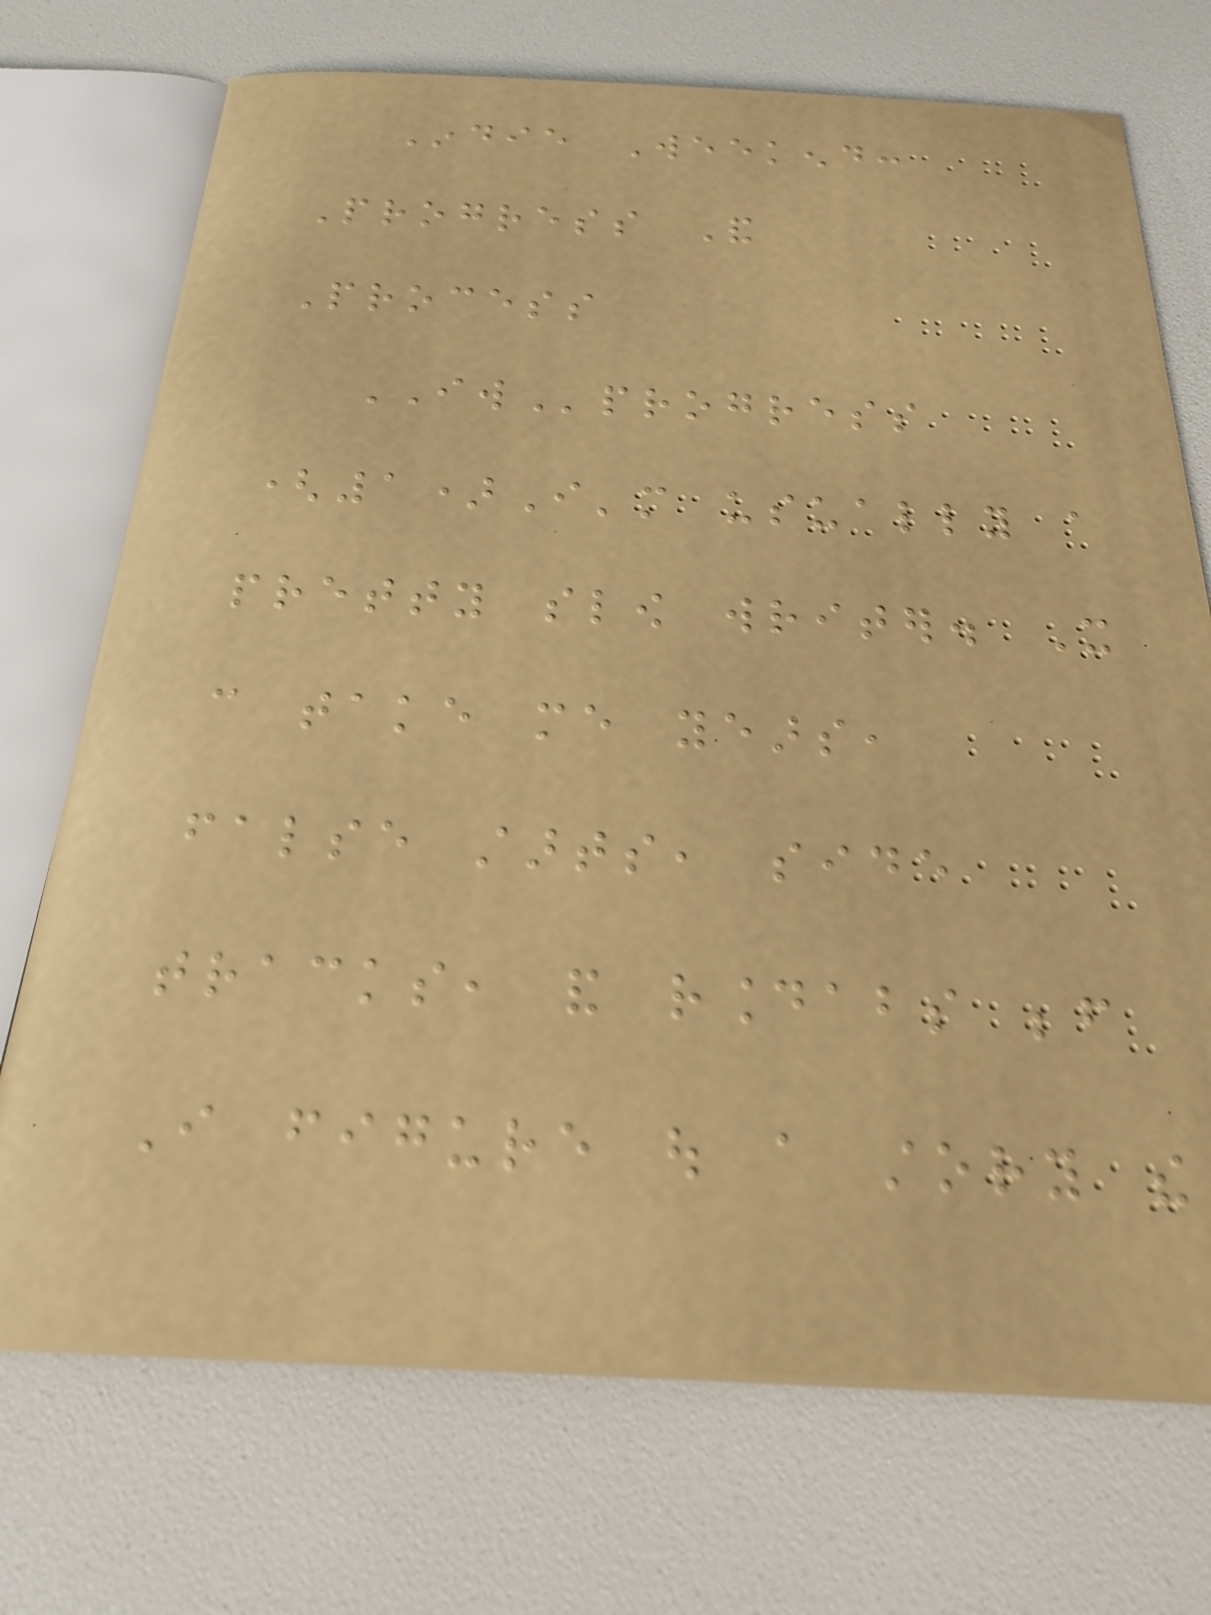Indie Weekend:
Progress And
Process
IWprogress
(1)I'm usually a
pretty slow writer. It
can take me years,
false starts, side
tracks, and roundabouts before
I figure out a story the
